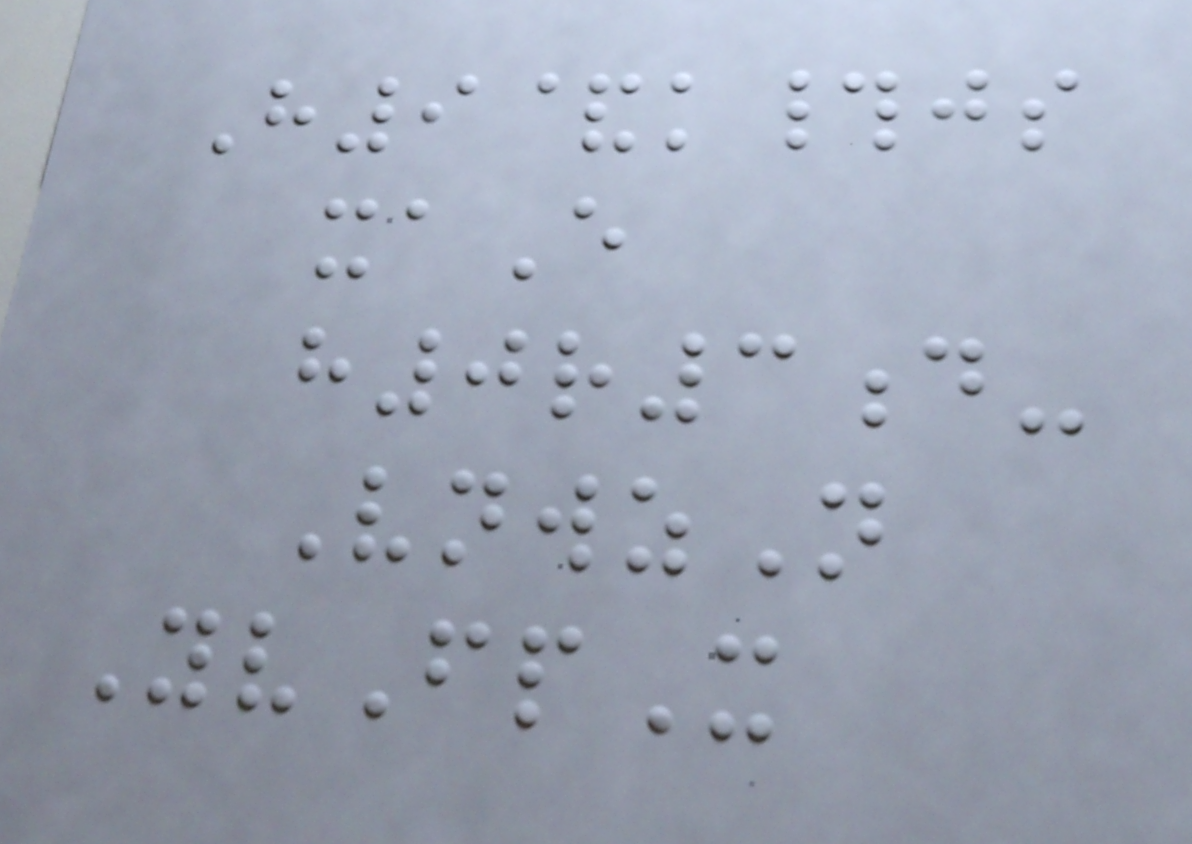H9&k#js
xaE
h0r3d-
VnwzN
YvFpX
